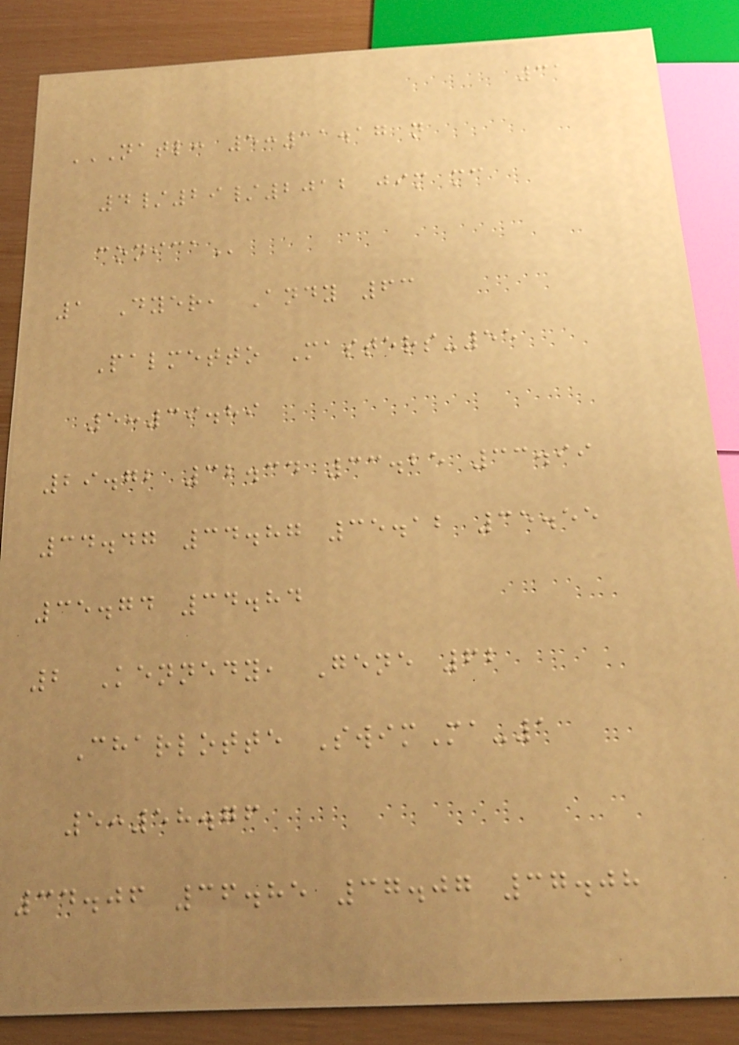31
NATL: 5:11.17 N
4/29/2012 JIM MC
CONICA
1 Dyer, Andy 63
Palmetto Masters-55
5:39.89
29.72 32.34 33.25 33.99
34.47 34.87 35.12 35.55
35.74 34.84
2 Kennedy, Gene 62
Charlotte SwimMa-1
5:58.76
34.06 36.85 37.07 37.08
